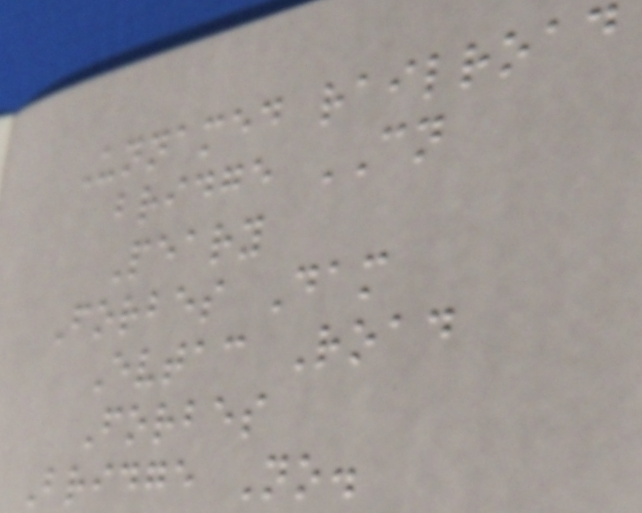Unnamed railroad
bridge CN
Peary
Forbes Dam
Evtac Road
Forbes
Bridge No.
